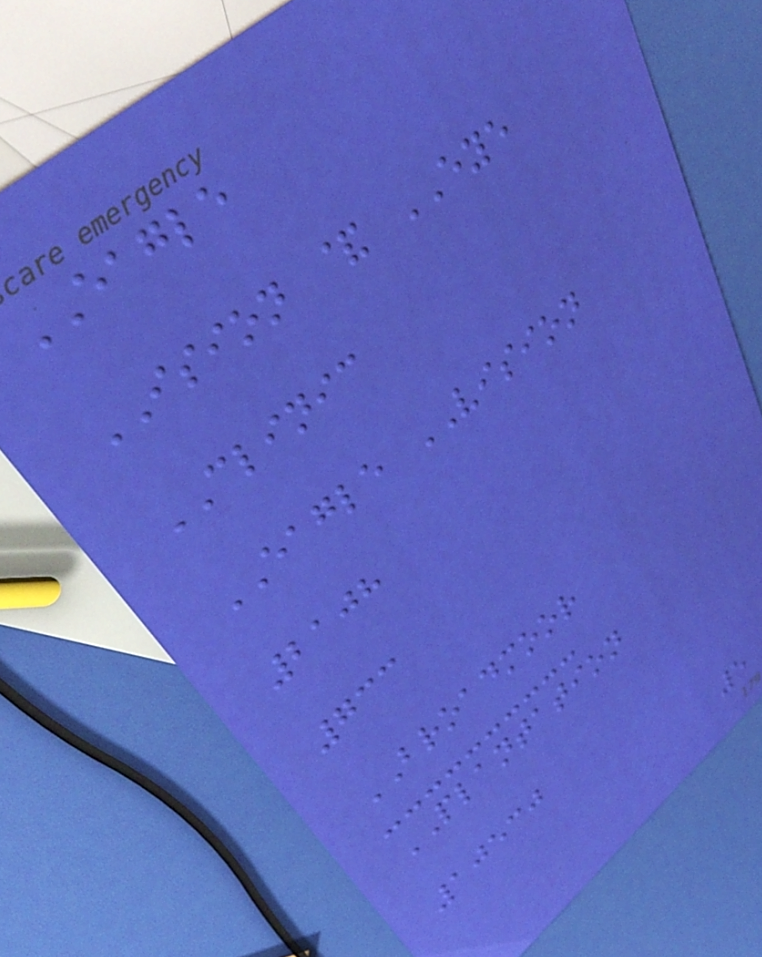EAGLE
ISION & EYE
CLINIC
EAGLE VISION
2108
733
BROADMOOR
PLANTATION
10530
5
